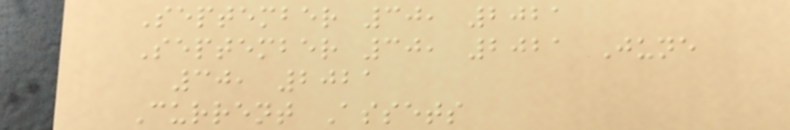September 30, 2021
September 30, 2021 June
30, 2021
Current Assets
